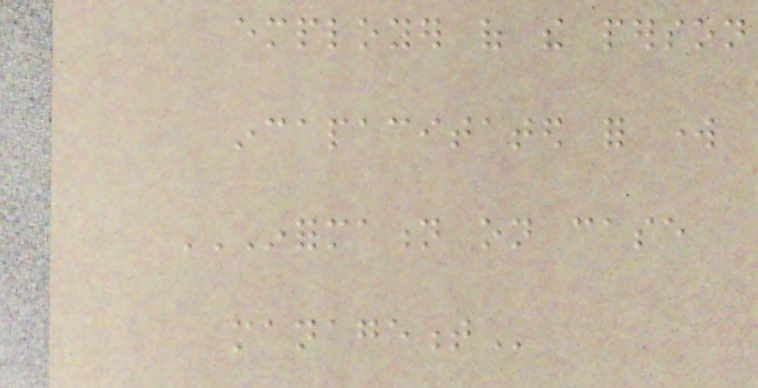employer of the person
incapacitated for work
INFORMATION ON CASE
MANAGEMENT
